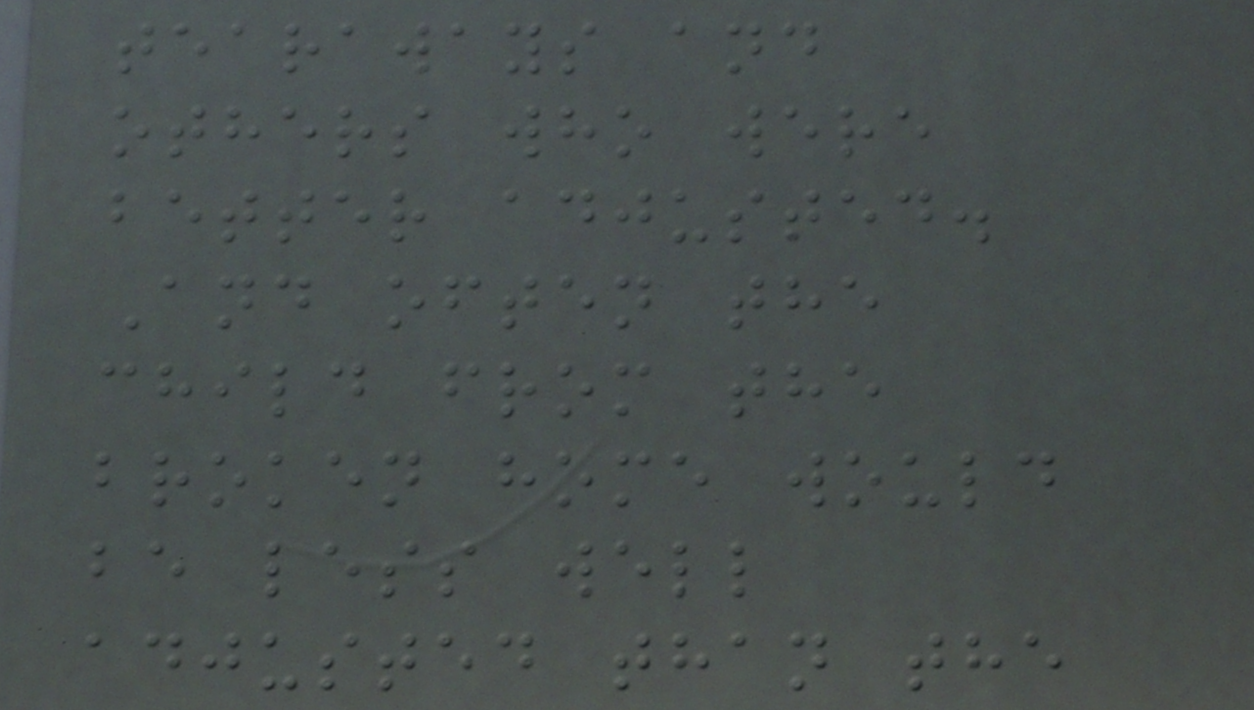tearaways and
others who were
better adjusted.
And often the
child from the
broken home would
be less well
adjusted than the
